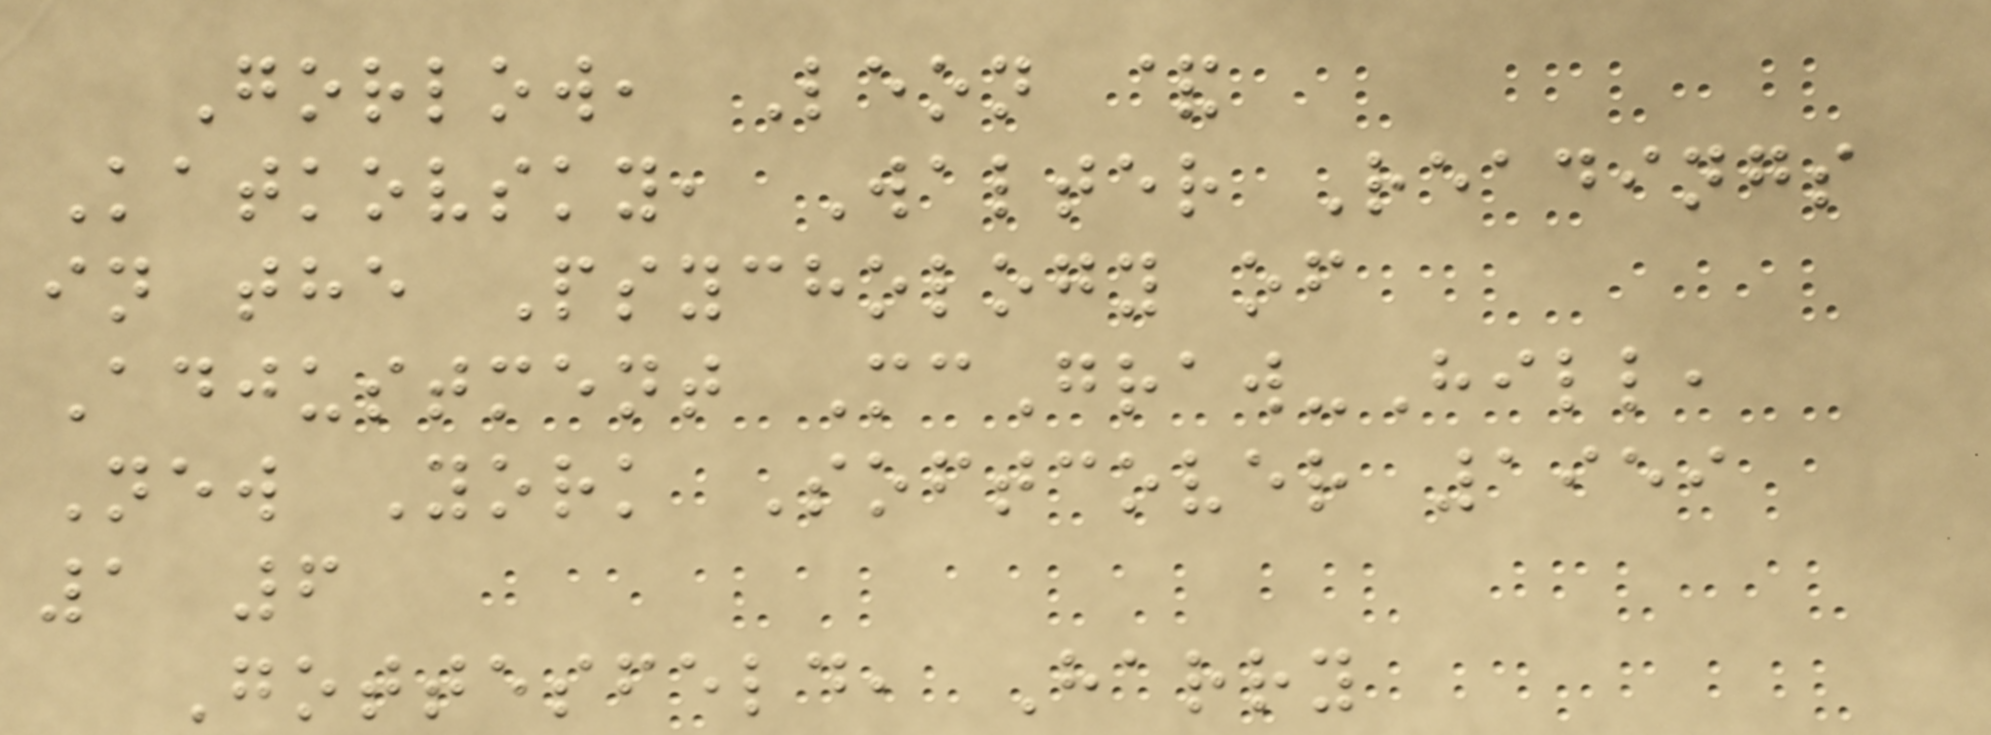Gorlow, Leon &
Katkovsky, Walter Readings
in the Psychology of
Adjustment McGraw-Hill,
New York Softcover 1959
1 6
Gottesfeld, Harry
